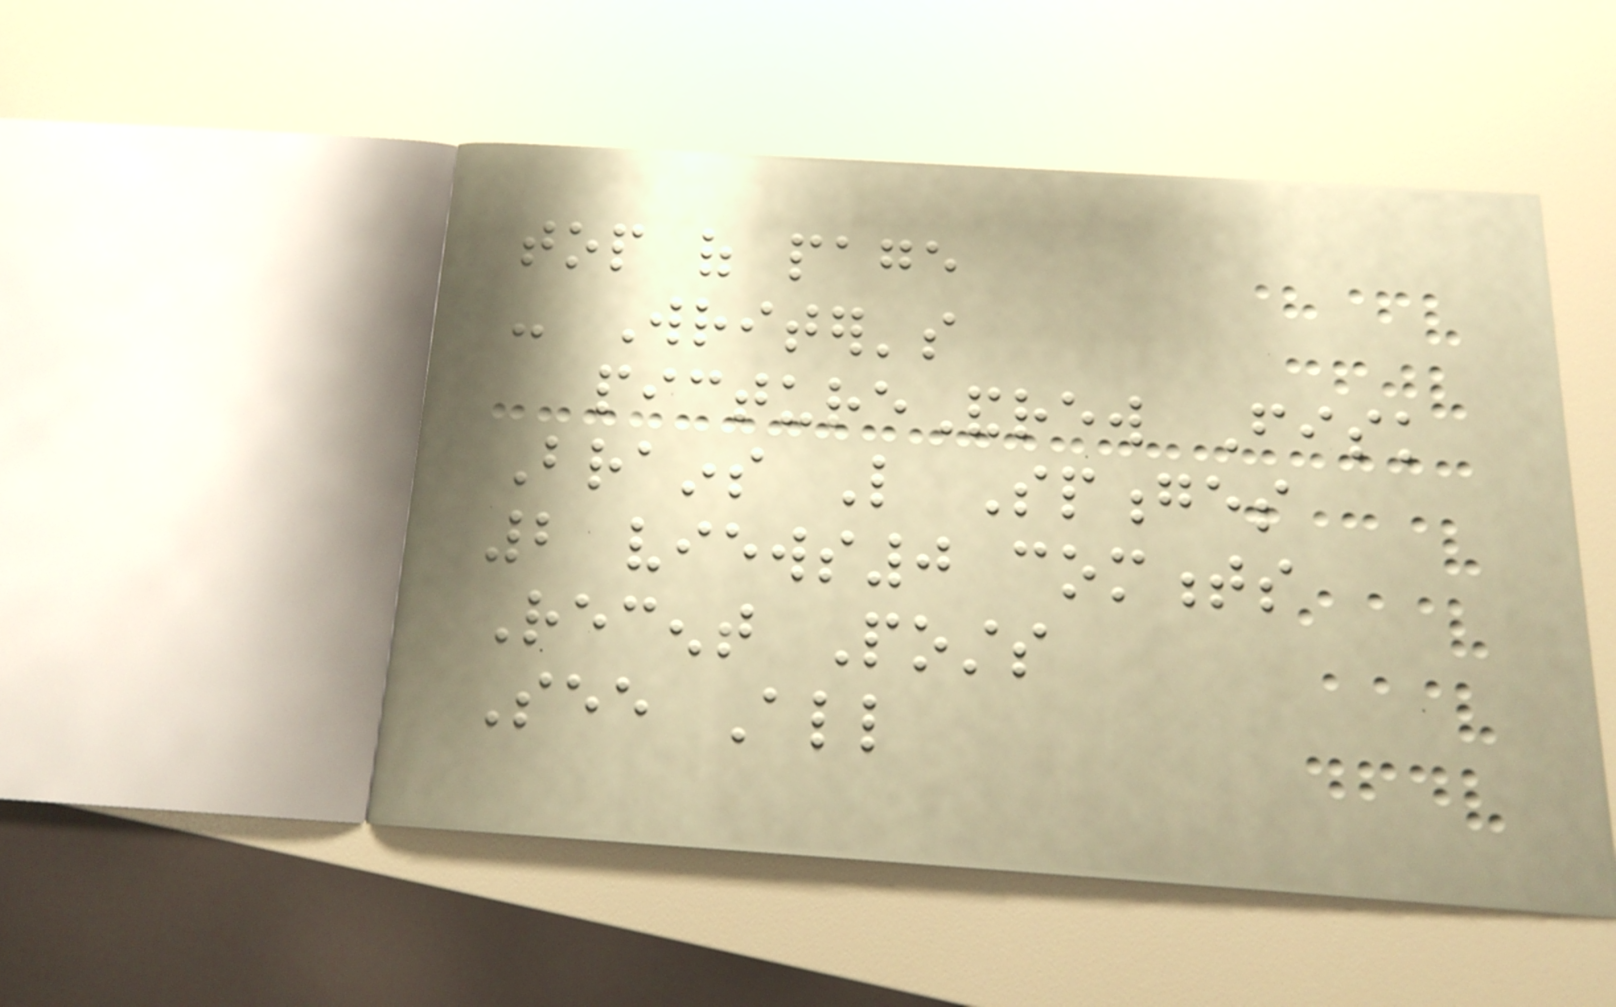top of page
- Writer's
pictureAndrew Fisk
Brains Like Sponges
2 views0 comments
Recent Posts
See All
